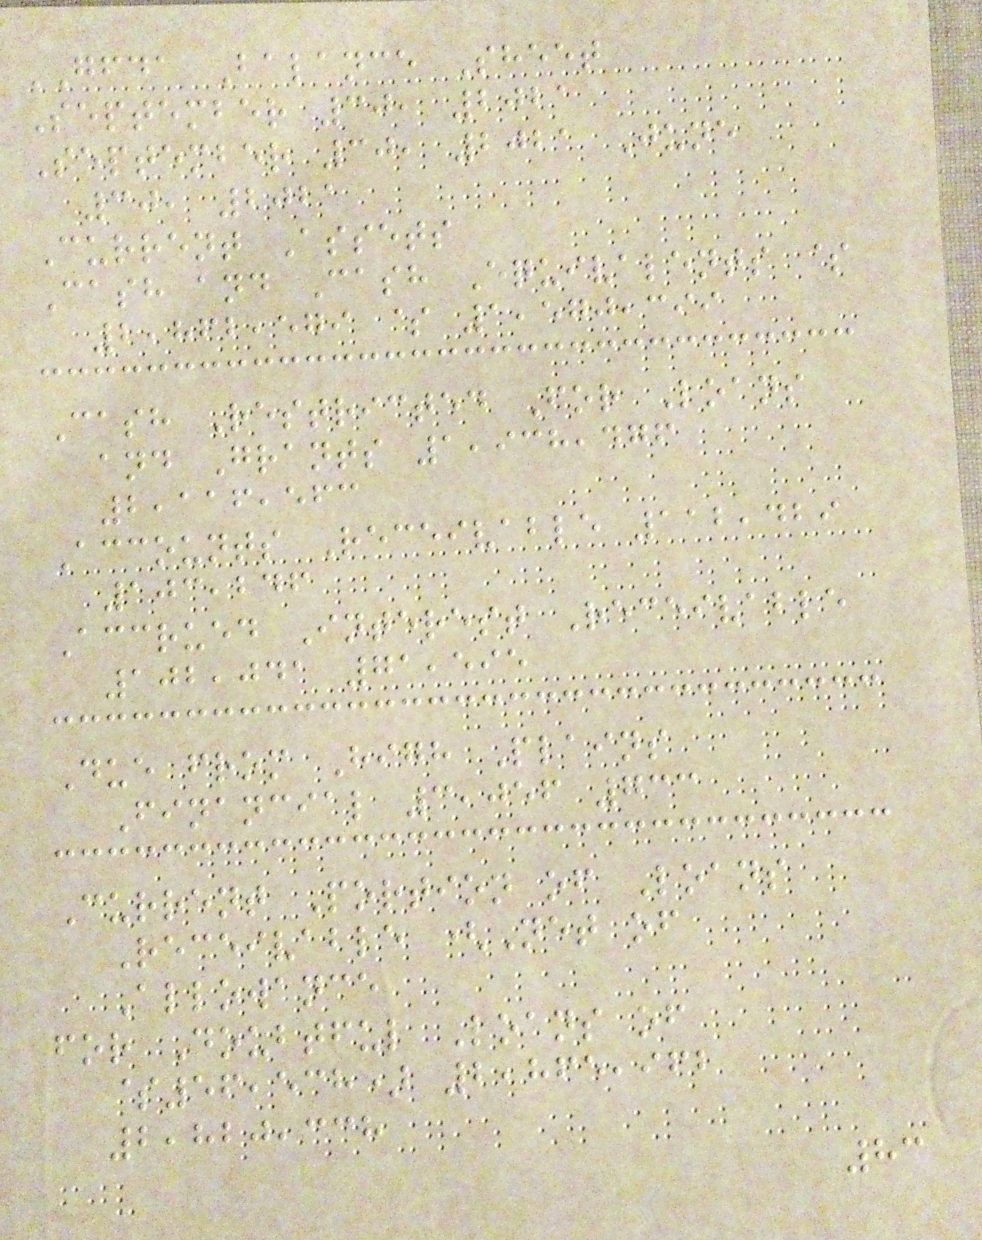GFDA Balance Sheet
September 30, 2021
September 30, 2021 June
30, 2021
Current Assets
Cash and Cash Equivalents $
2,862,579 $ 1,570,399
Cash Restricted For Loans
and Grants 1,938,476
2,116,563
Accounts Receivable 112,429
103,246
Accrued Interest Receivable
102,041 71,595
Due from High Plains
Financial 3,056 733
Current Portion of Loans
Receivable (Net of
Allowance
for Doubtful Loans of
$56,538) 2,865,962
2,820,338
83
